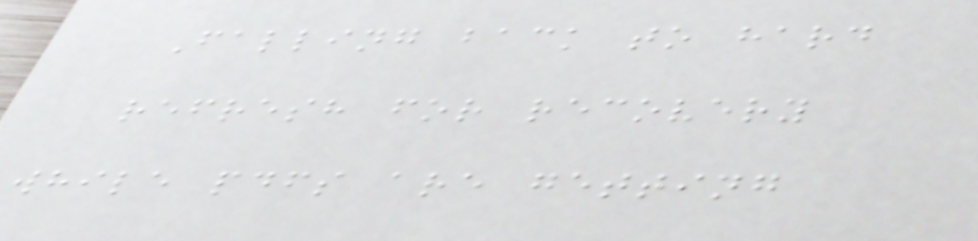Falling back to hard
refresh for recovery
while pdfs are getting
